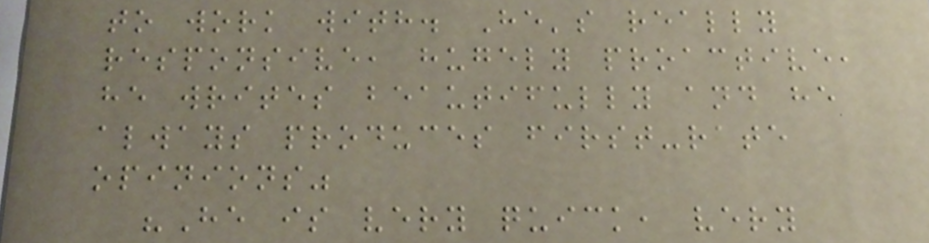to work with. He's really
responsive, hugely proactive,
he writes beautifully and he
always produces first-rate
opinions"
"He is very quick, very
